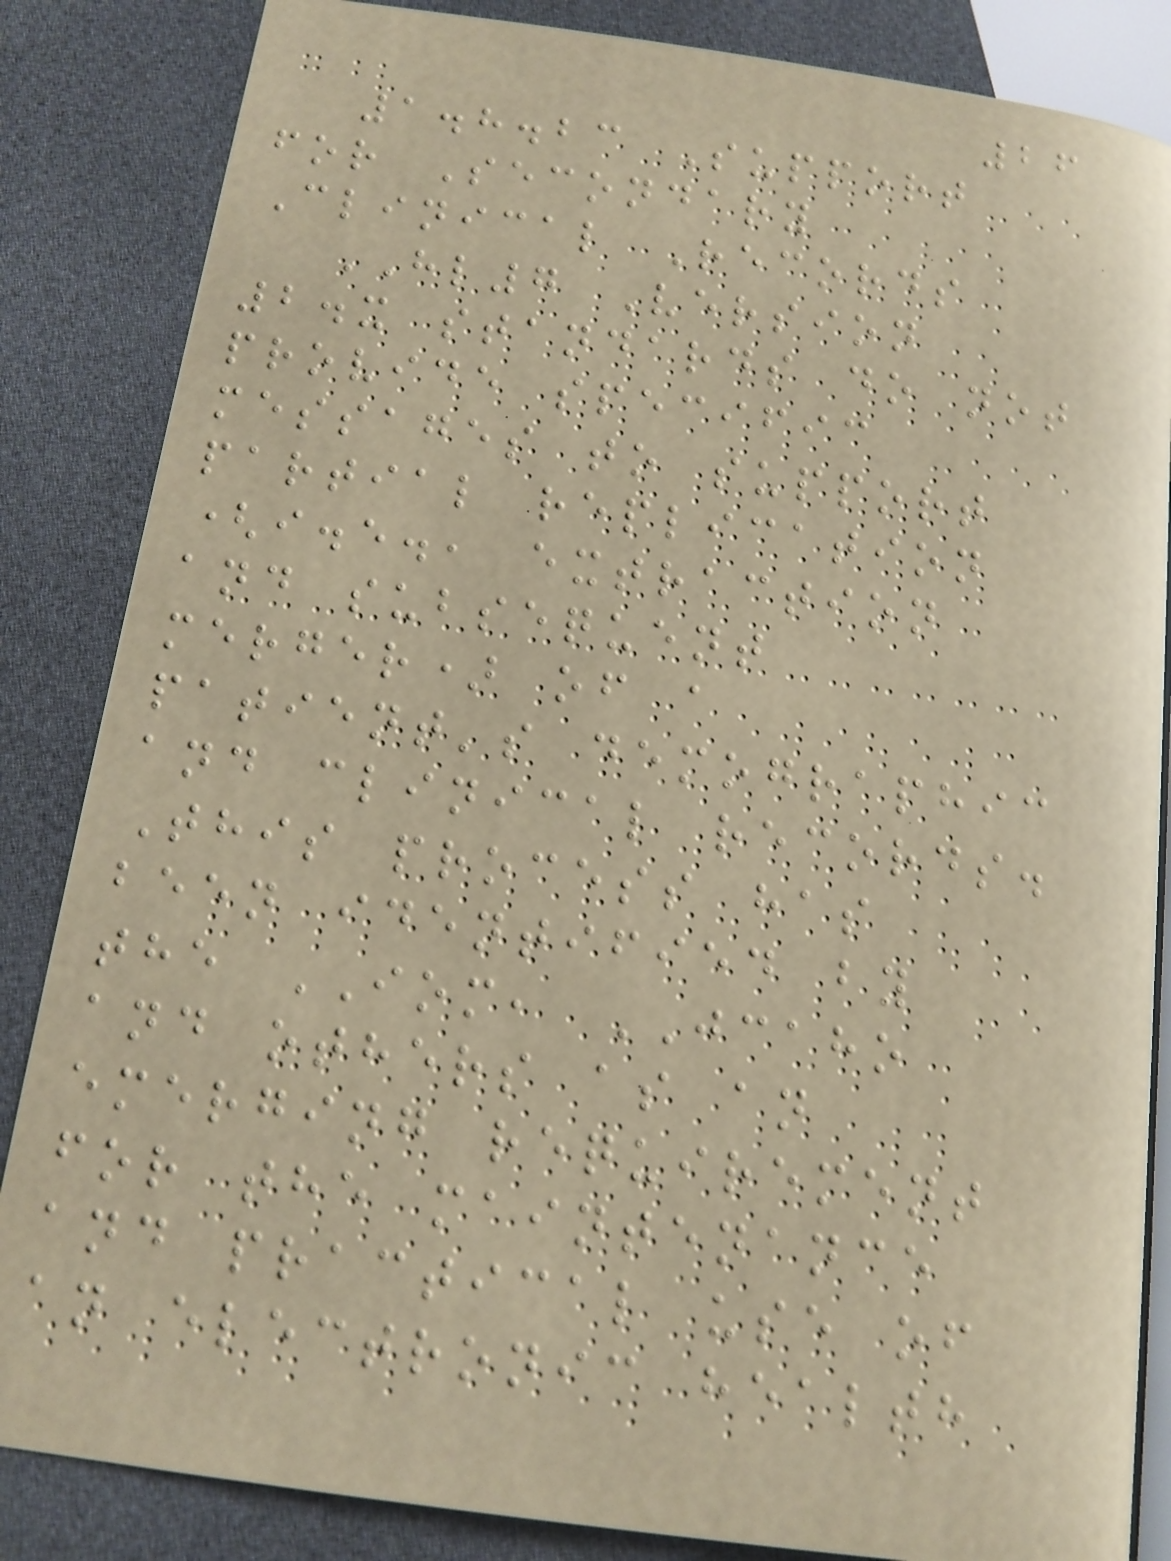26
1.8.23 Support
for Secondary
Clinical Records
HL7 Version
2.x standards do not
provide specific
messages to support
partial replication
(i.e., extraction
and subsequent
merger) of a
patient's demographic
and clinical records.
This process has
been identified by
the IOM, JCAHO
and others as an
emerging requirement
for the maintenance
and practical use of
an electronic health
